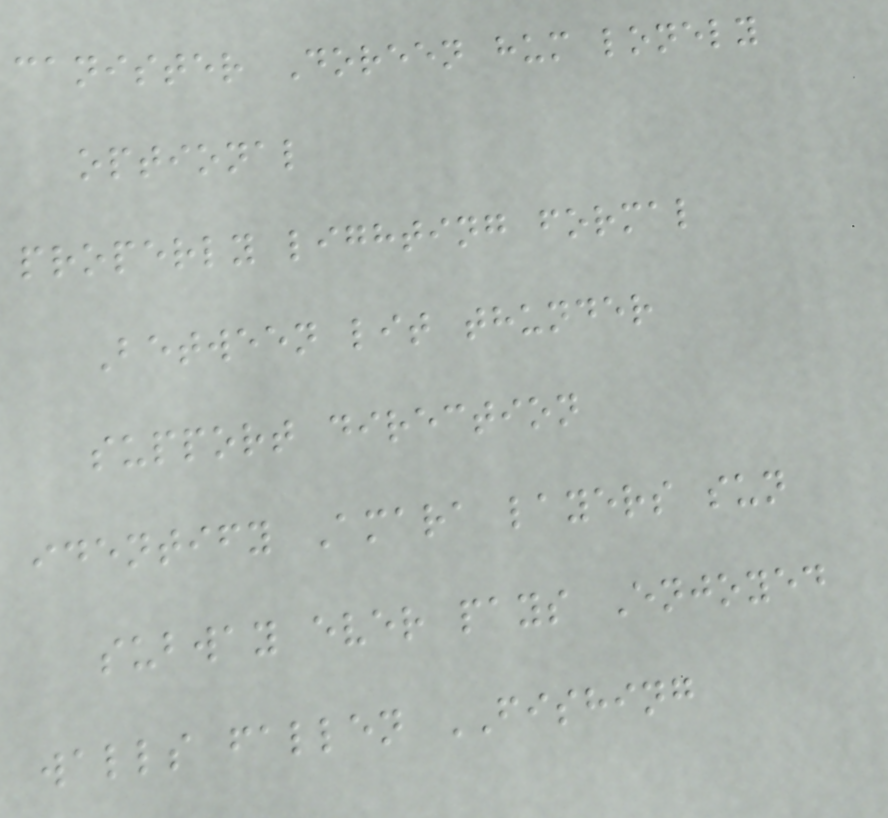canister Doreen hum lonely
optional
properly lighting formal
Between lit thunder
support direction
identify Amara layers sun
subway ever pays Enjoyed
walls fallen FISHING
